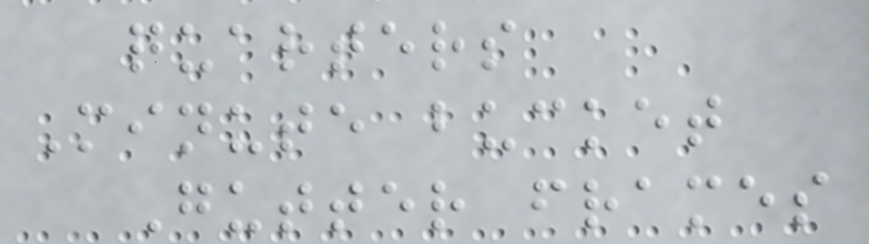quarters
Minute bucket
Gutter frames
